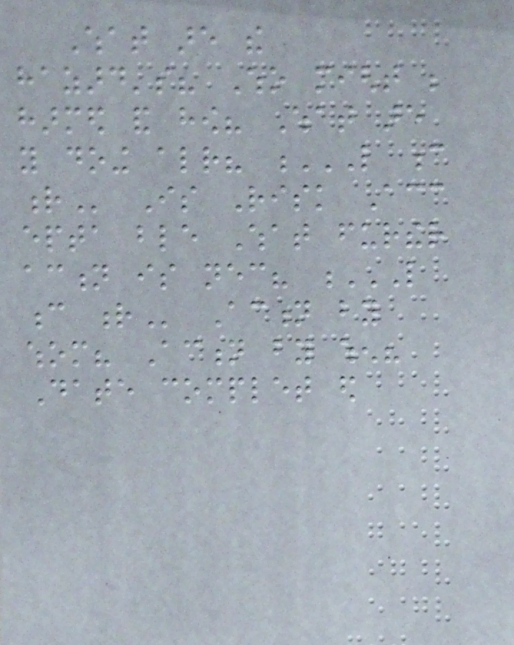What are the
hazard's? Who might be
harmed and how? What are
you doing already? L C
R Is Risk Acc
epta ble What further
action is necessary? L
C R Action by
whom? Action by when?
Date complet ed
